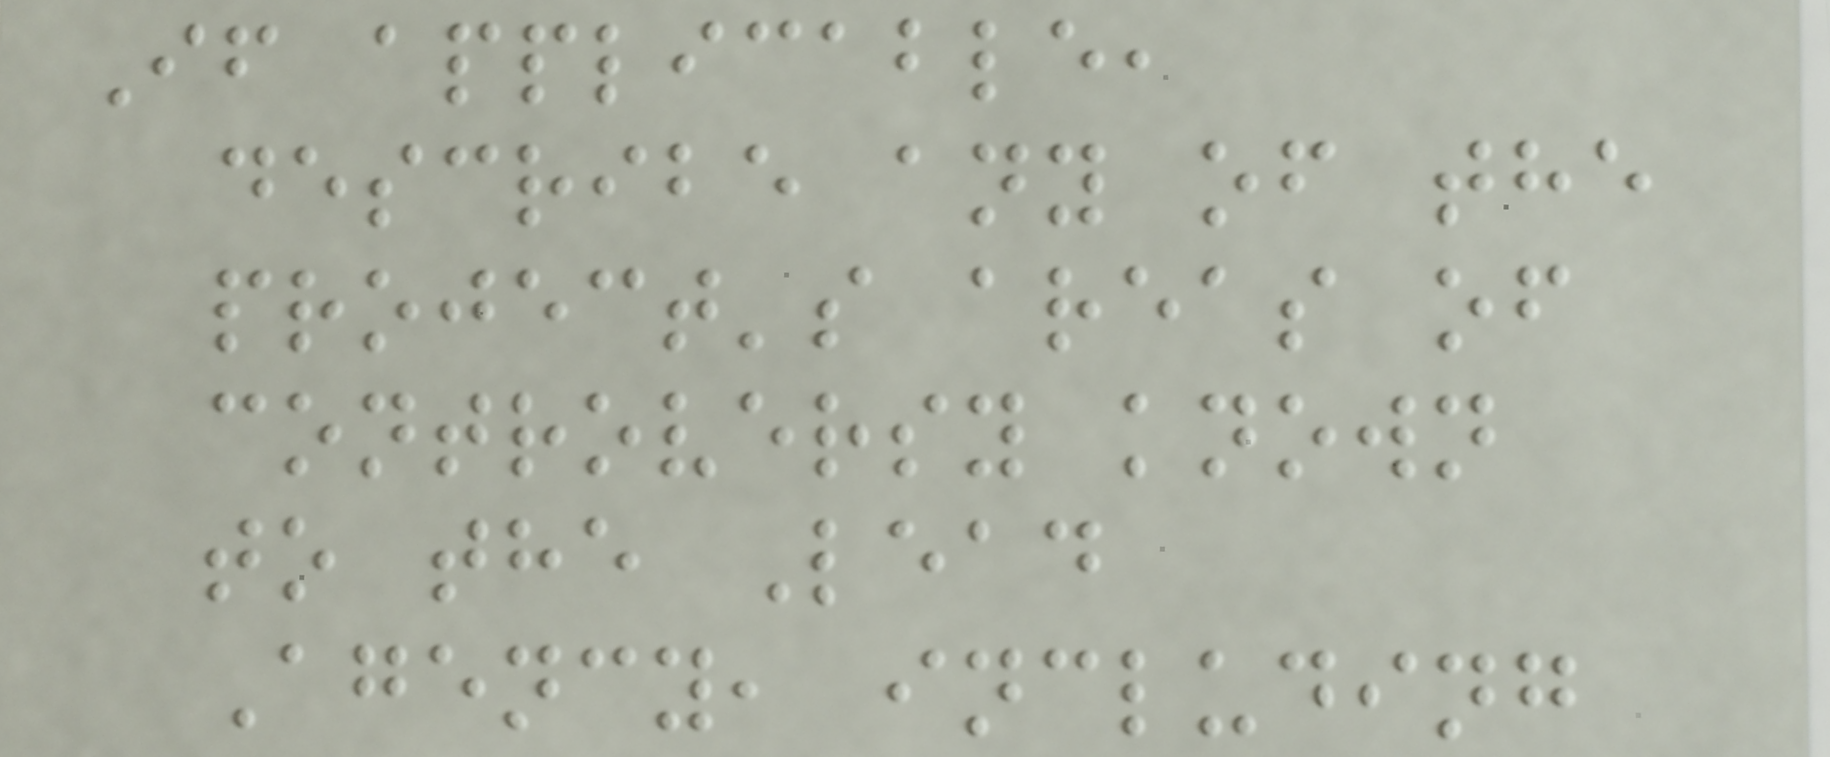If applicable,
describe any of the
project's areas of
controversy known
to the Lead
Agency, including
